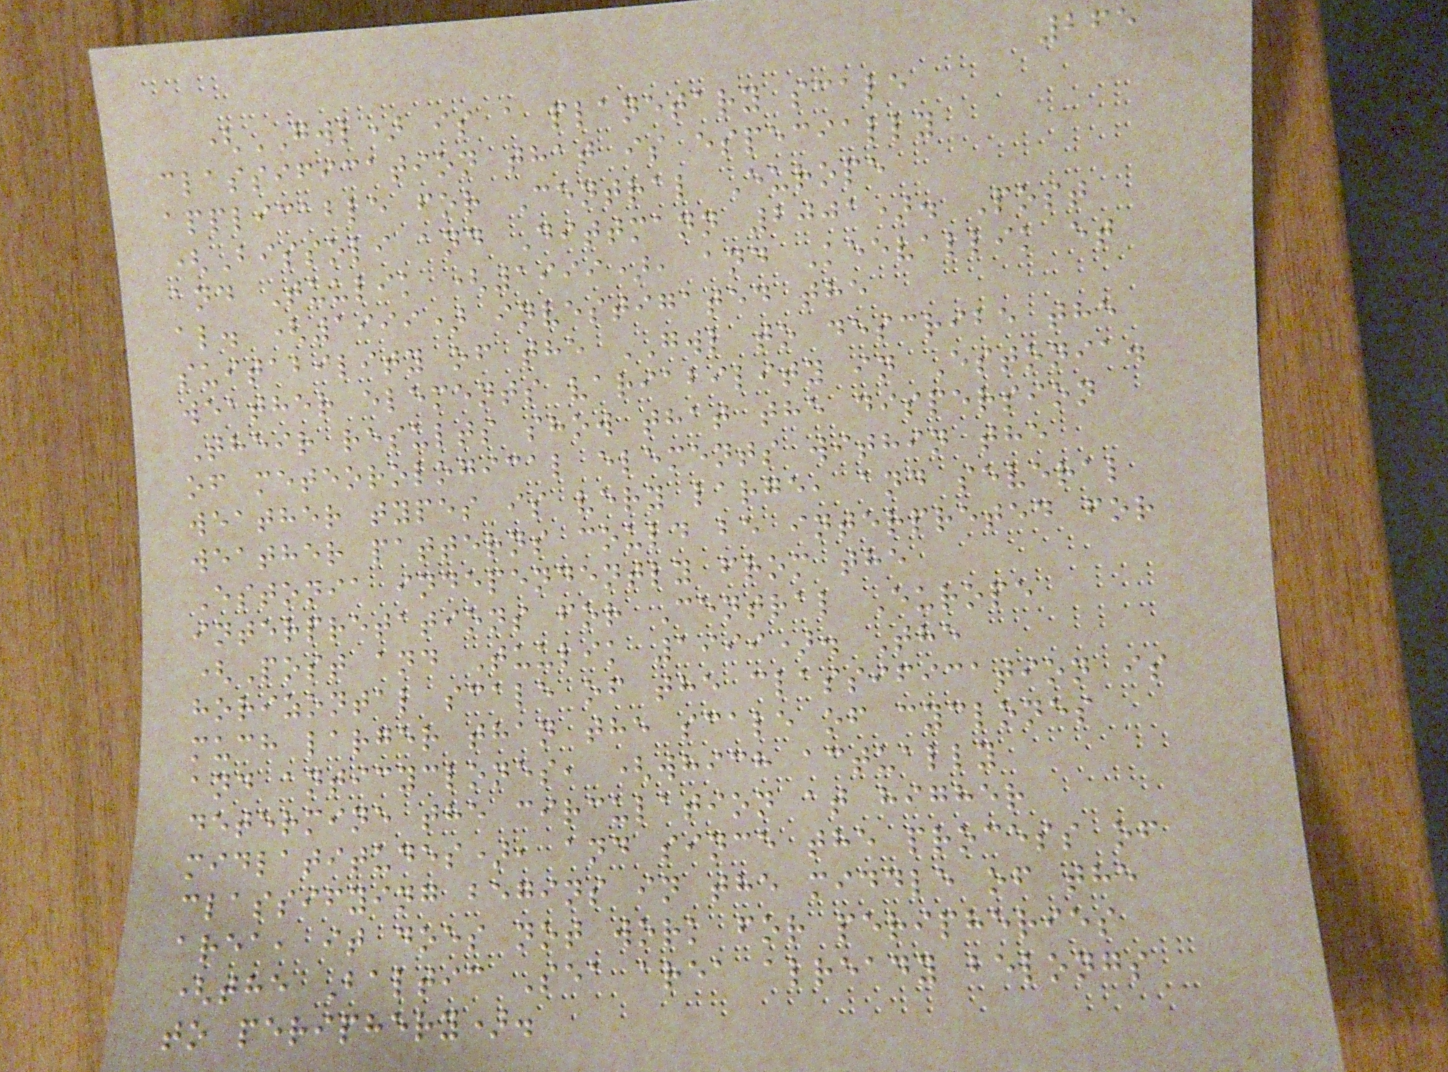265
(GWL) is a planetary scale
classification that is especially
applicable for Central Europe
(Bissoli and Dittmann 2001). Post
and Tuulik (1999), and Keevallik et
al. (1999) investigated the
suitability of the GWL to describe the
weather elements variability in Estonia.
Their results show that the dispersion
of meteorological elements within the
weather types is very large, and several
weather patterns could be interpreted for
Estonia independently from the
interpretations for Central Europe
(Post and Tuulik 1999). The
horizontal scale of the classification is
much larger than the scale of cyclones
and anticyclones, (which actually
determine the circulation at higher
midlatitudes), and since the process of
classifying begins in the middle of the
area, it does not work for peripheries
(the Baltic Sea area already belongs
to periphery).
